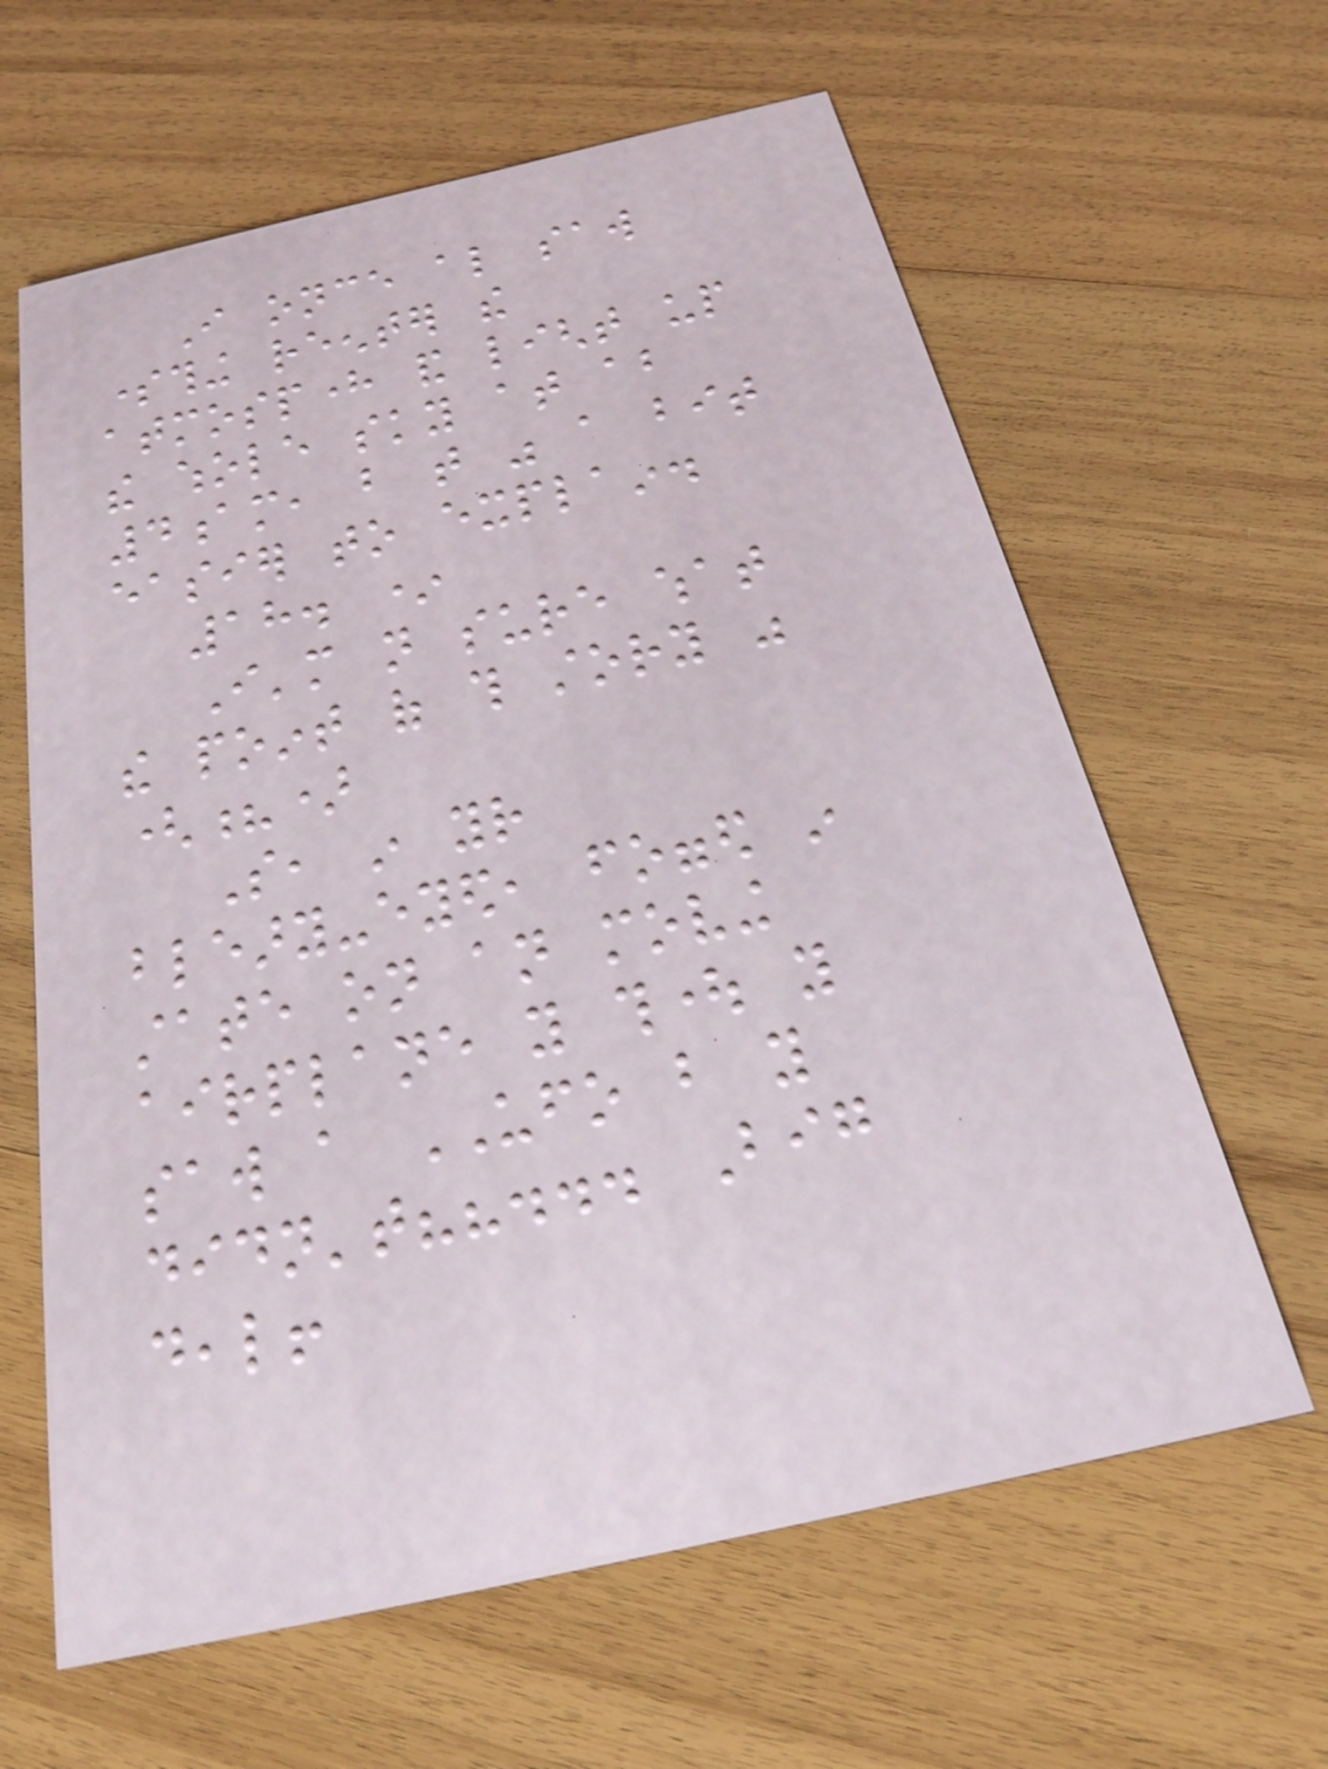I once also saw
something reenter the
atmosphere and light up
the whole sky at about
4am, but that was a bit
easier to explain.
18. *
I'm not sure what
the point of this story was
(?)
So, in your
bleary-eyed, fogged in
state on an moving
airplane you thought you
saw a UFO but you
didn't??... Big
deal!
